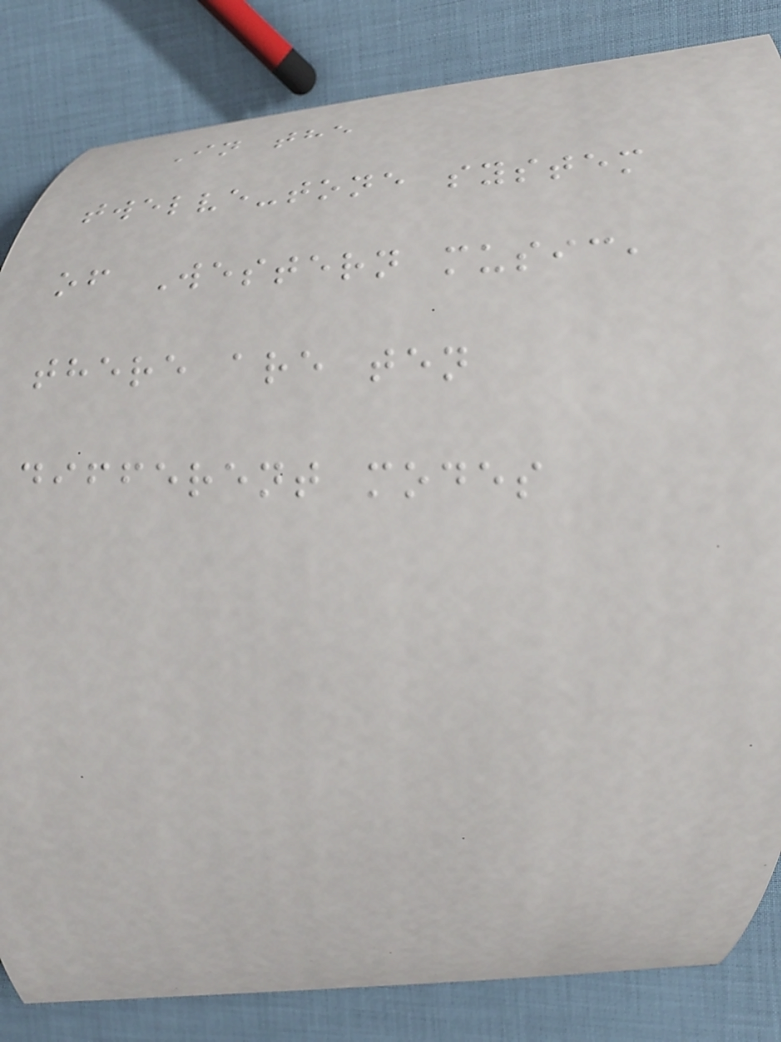In the
twelve-tone system
of Western music,
there are ten
different modes
